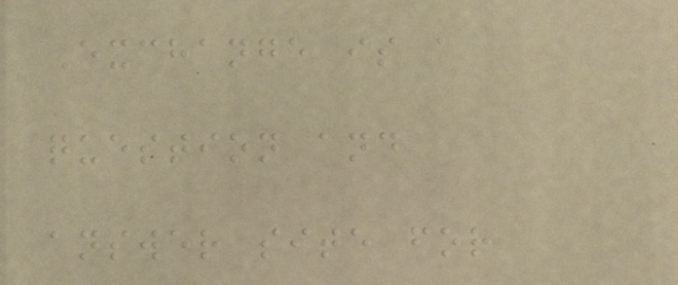Exchange is a
question and
answer site for
